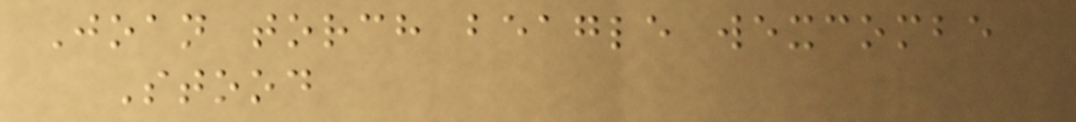Joan torch beagle wexcombe
Stood
